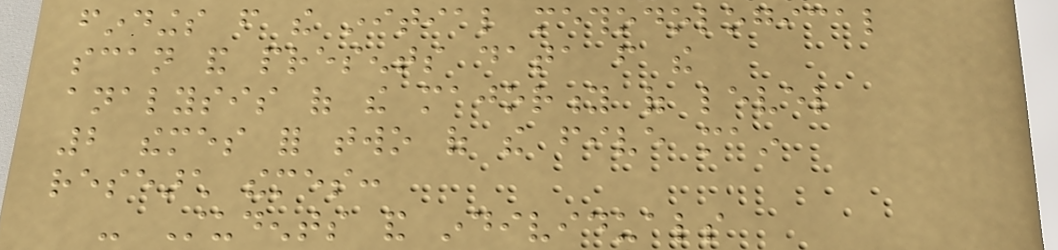findings from the initial methodological
scan and presents data from the
analysis of the majority of level
2 themes for two of the five main
research themes:
- Students and individuals
